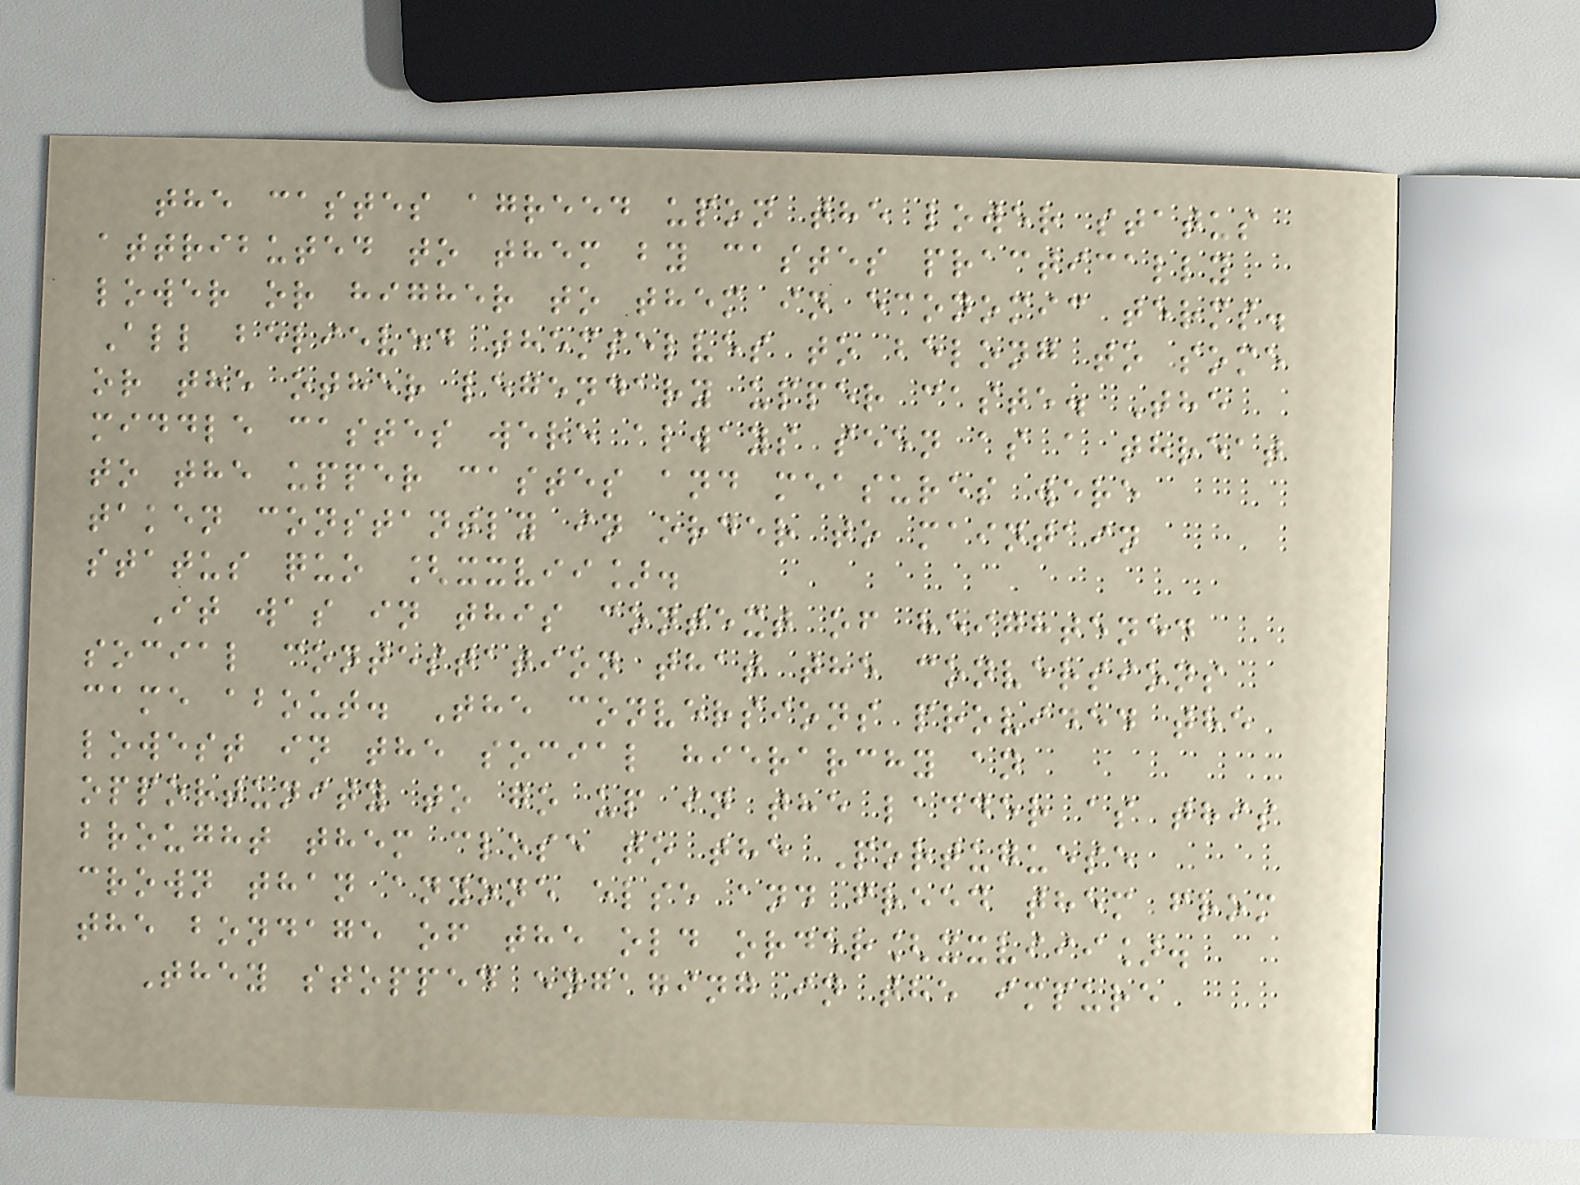the castes agreed upon the lower status
attributed to them by castes practically
lower or higher to them in economic terms.
All believed themselves to belong to some
or the other legendary upper caste. The
middle castes were always seen as a threat
to the upper castes and measures were
taken constantly in order to maintain
status quo [xxvii].
It was in this context of heightened
social contestation that the conversions
came about. The conversions provided the
lowest in the social hierarchy an
opportunity to go up in the ladder as this
brought them close to the Portuguese
crown than anyone else and freed them from
the bondage of the old order[xxviii].
They stopped engaging in the impure
